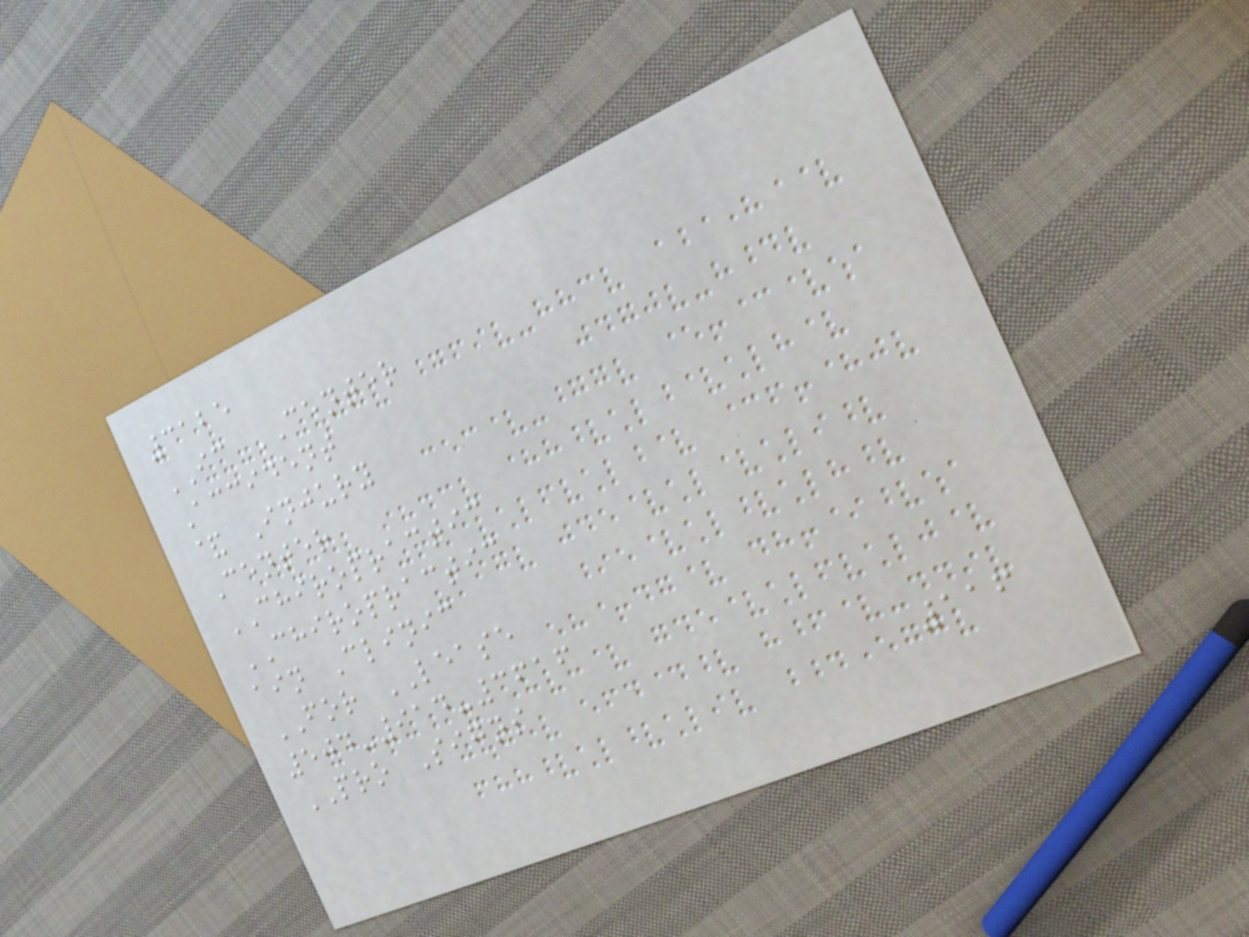3125
IC CENTER
Accident
& Injury
Center
CHIROPRACTIC
CHIROPRACTIC
ain Clinic
FOR LEASE
504-914-3616
PRO Signs
116
